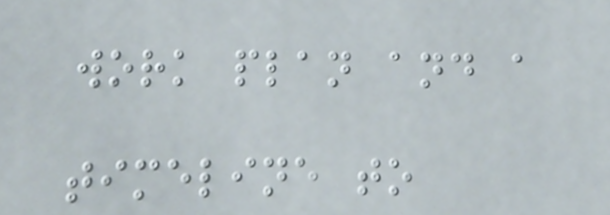work plan and a
timeline to
